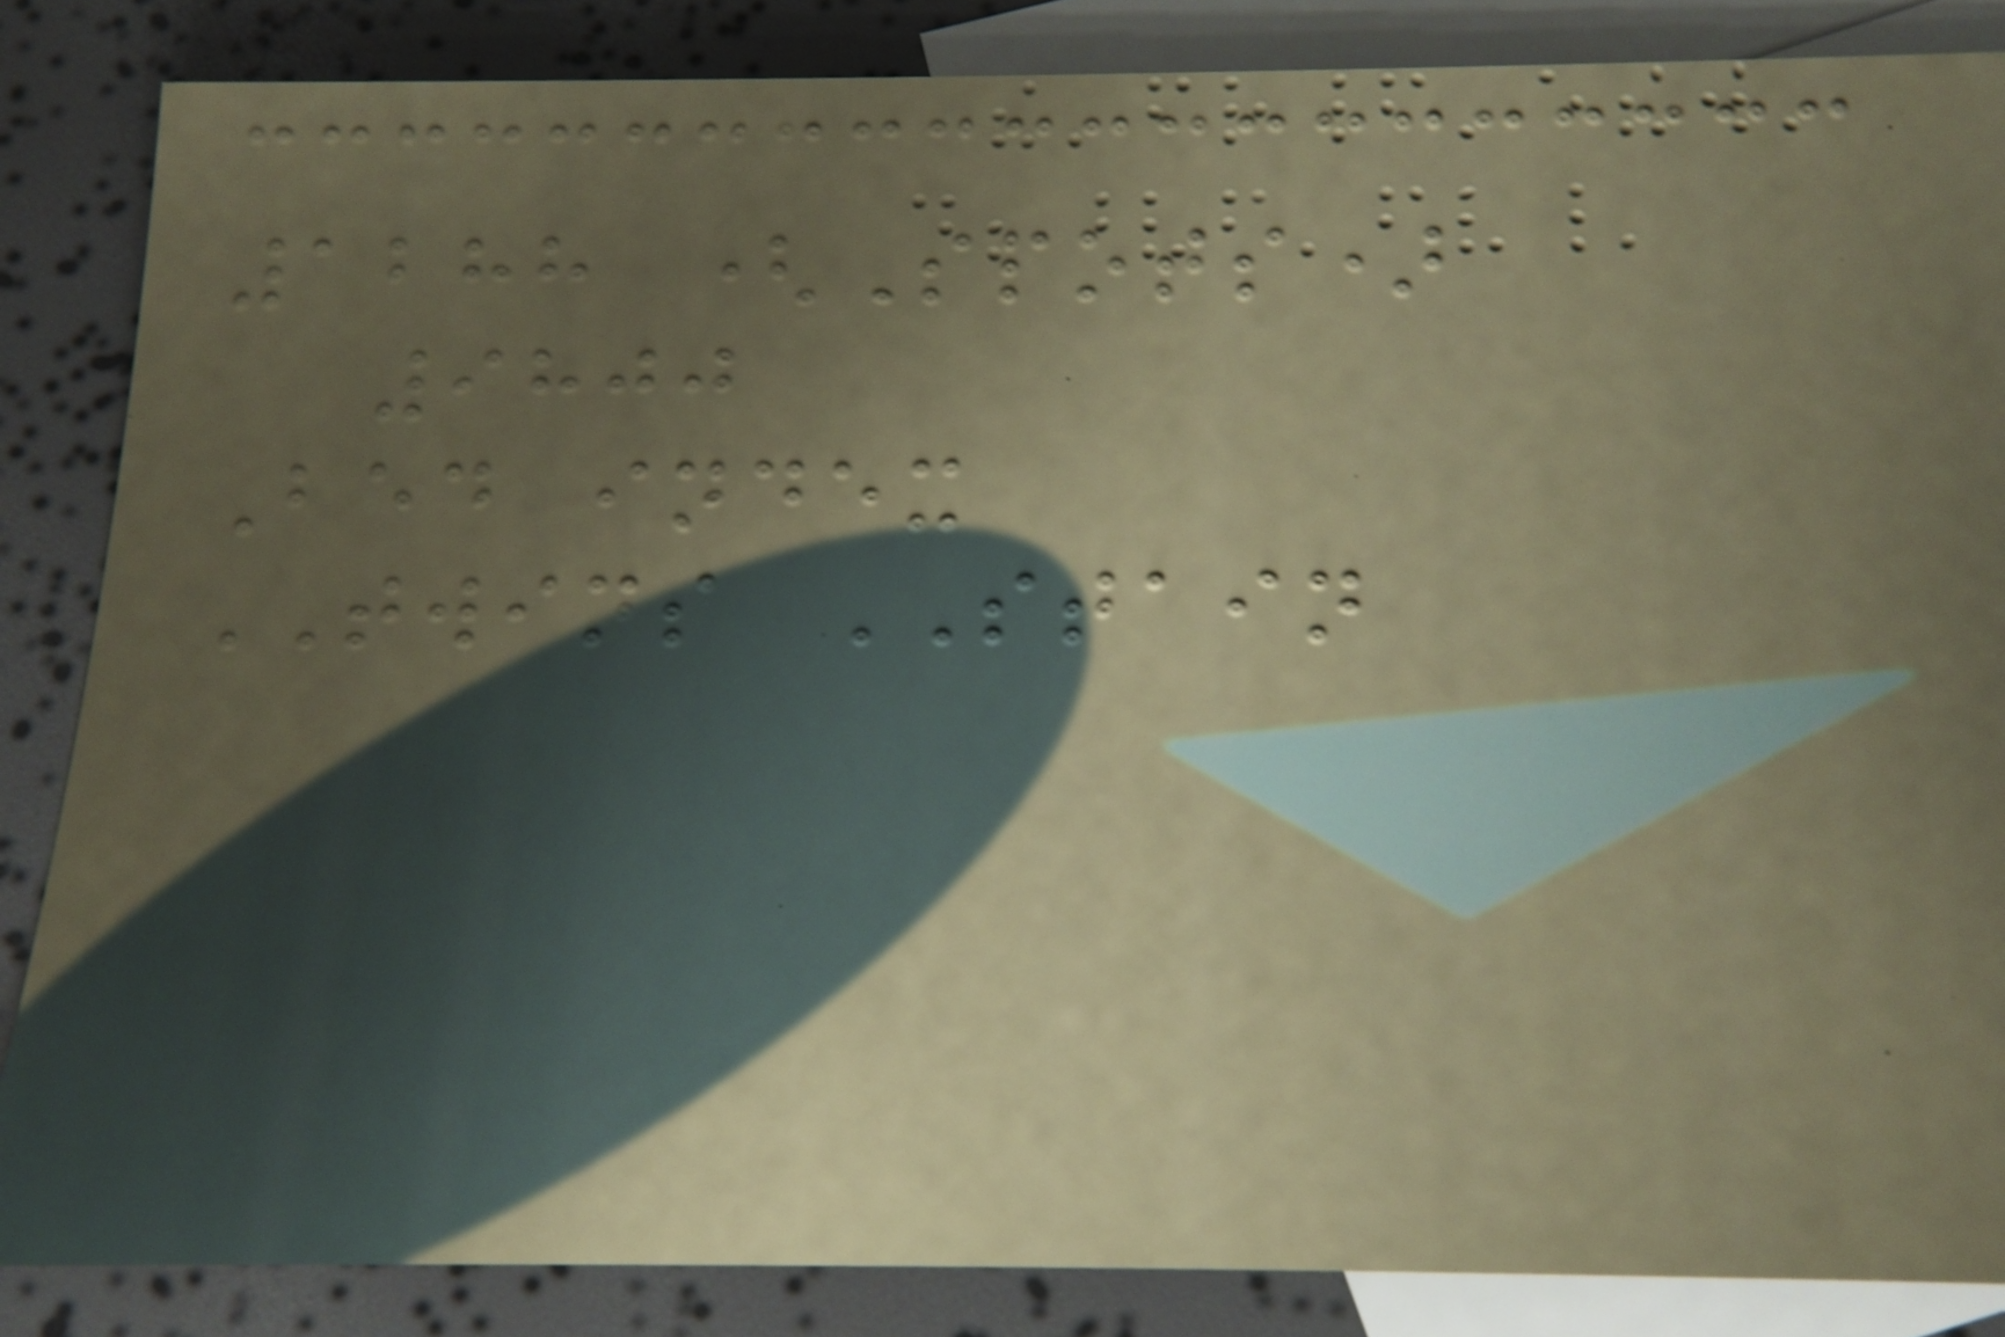1288 (Spots)
9800
Bed index
TWINS STAIN
